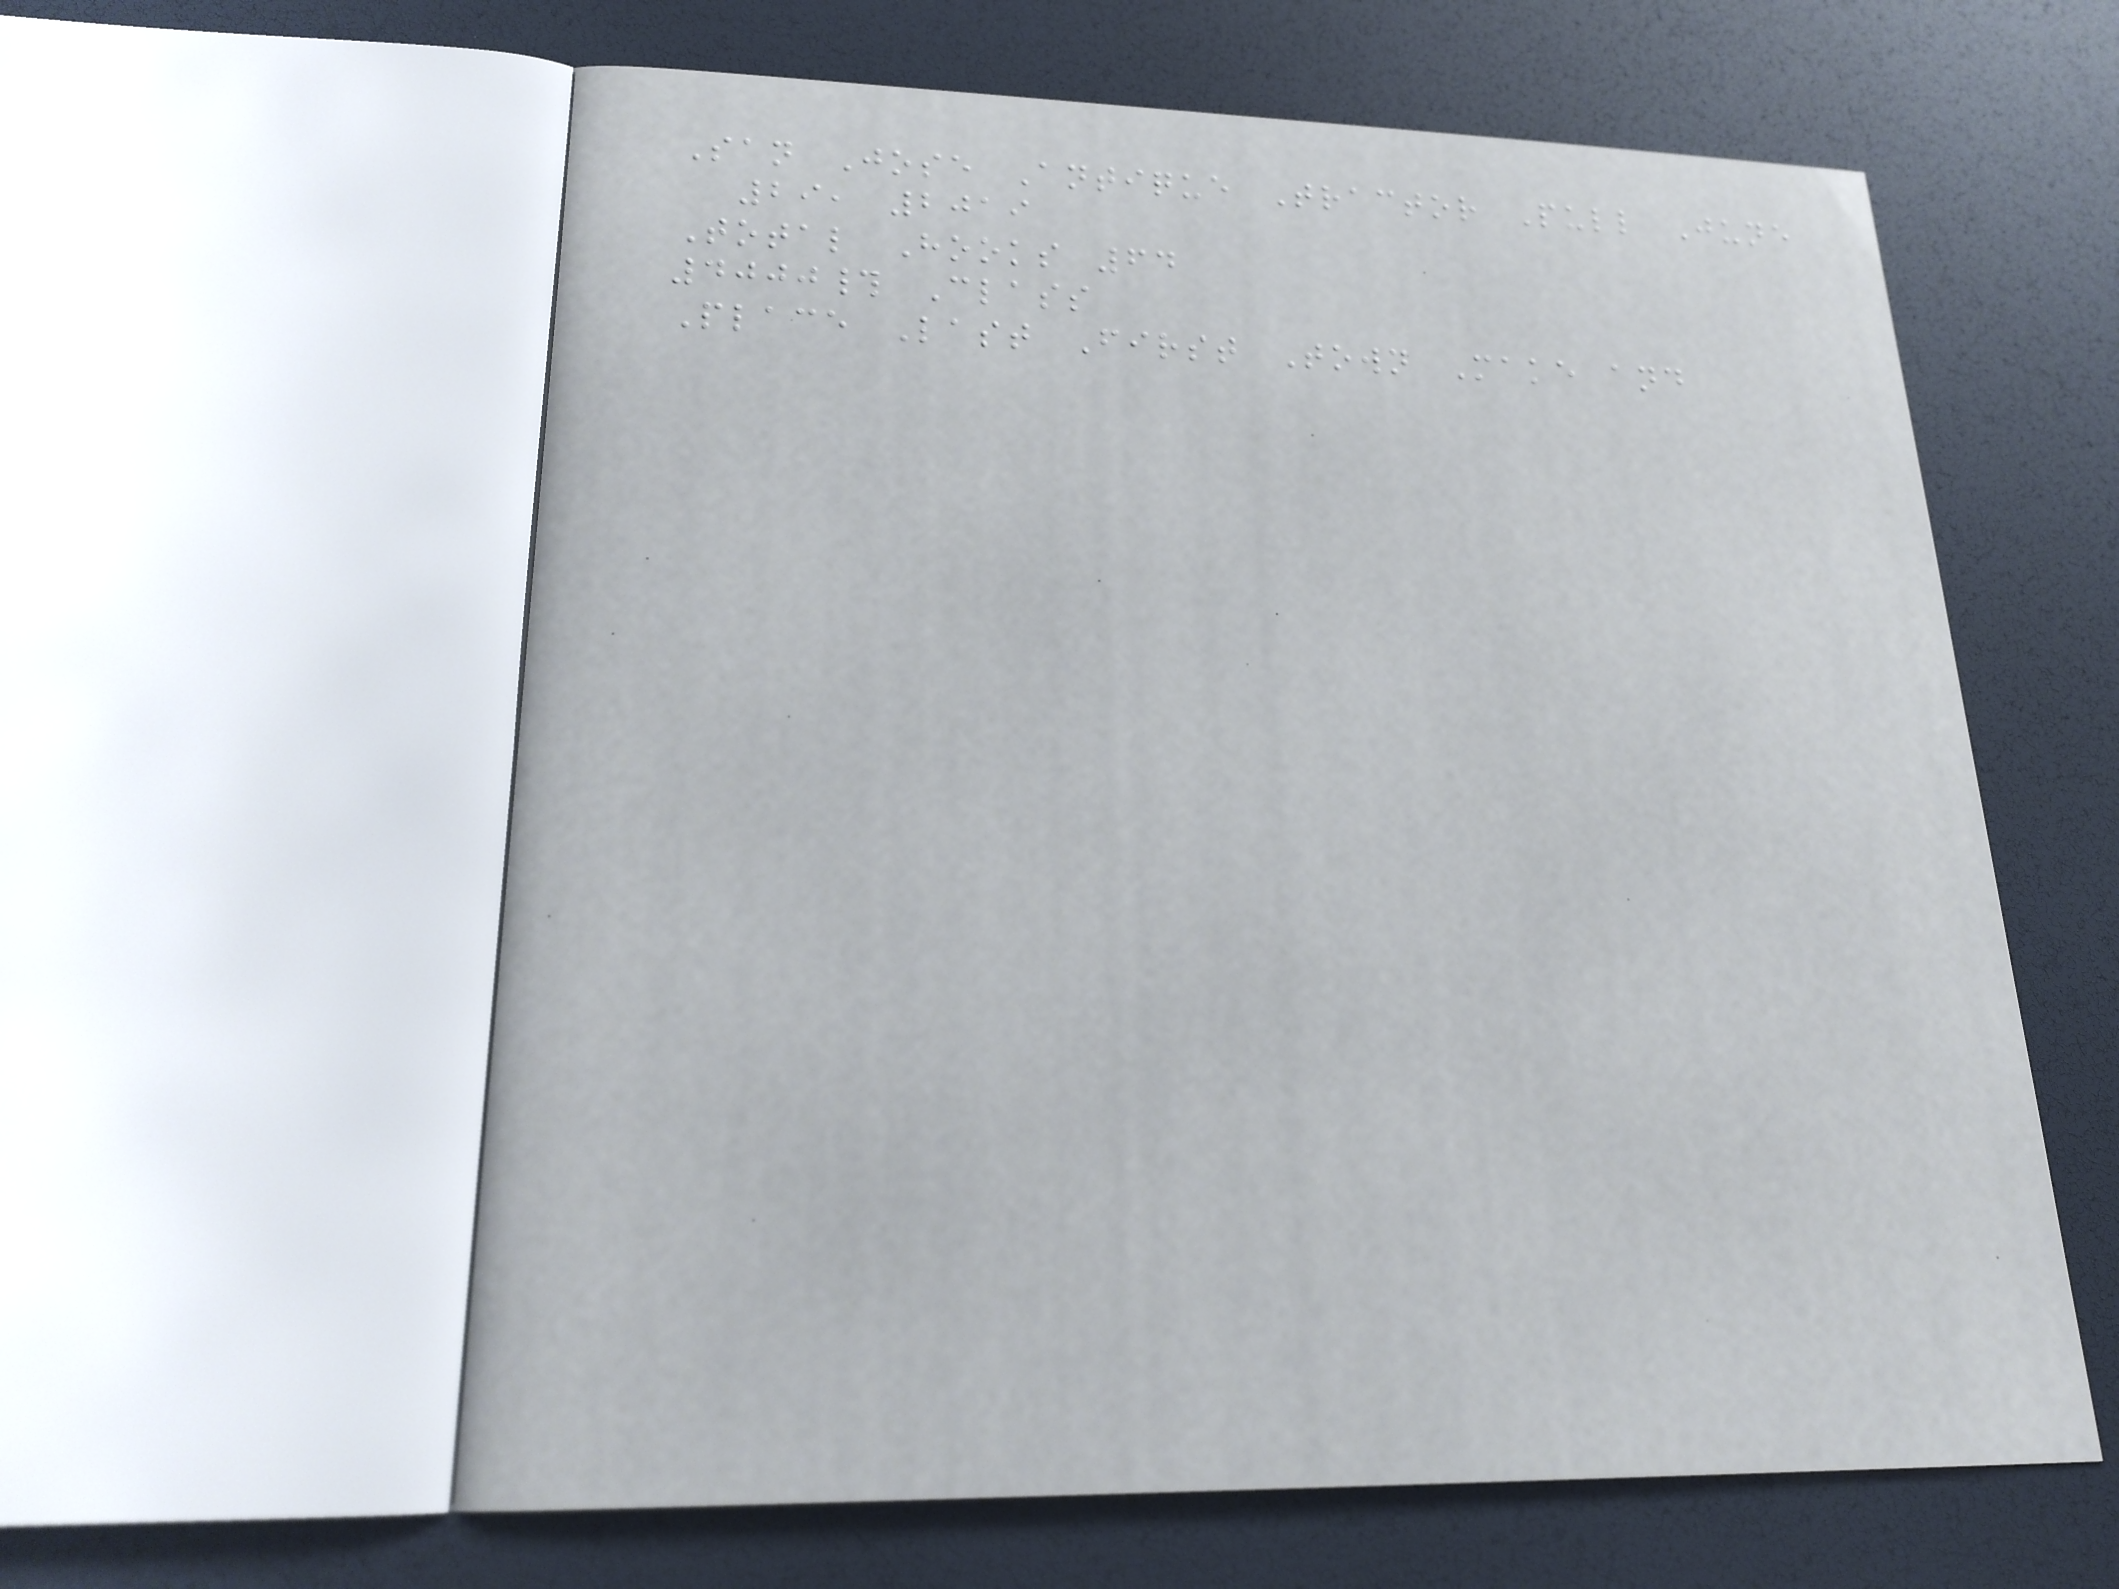San Jose Antique Tractor Pull June
29, 2019
Total Hooks 64
4000# Class
Place Last First Town Make and
